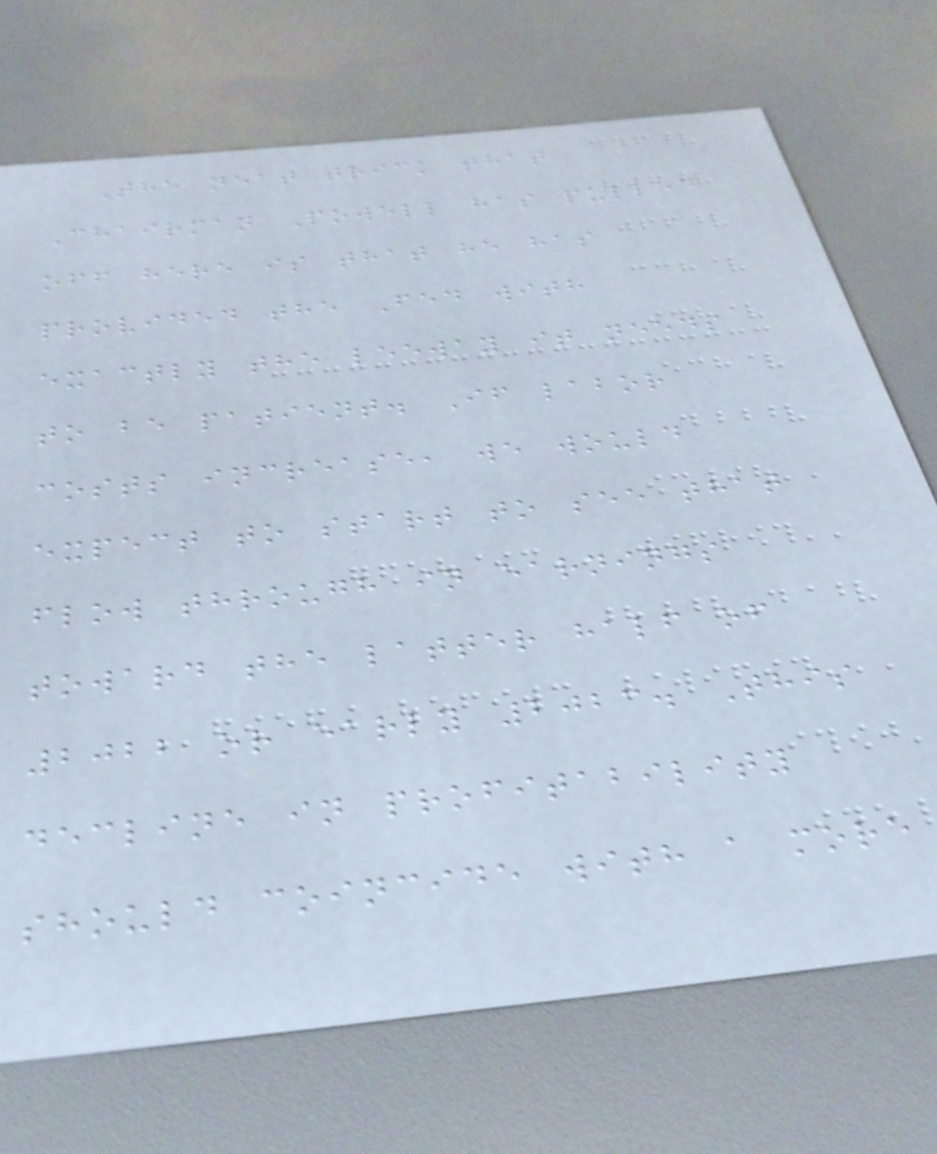The neat trick that
Chairman Powell has pulled
off here is that he has
provided the Fed with
exactly the leeway it needs
to be patient. If labor
costs increase, we would
expect to start to see that
flow through in earnings
toward the latter half of
2022 or early 2023. This
decline in profitability
should coincide with a more
